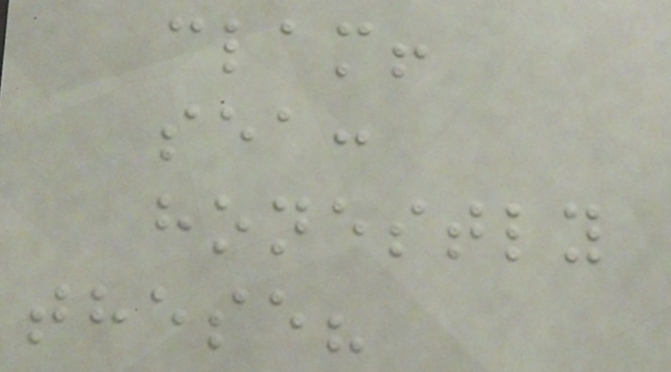clam!
sea:
honestly
these?
